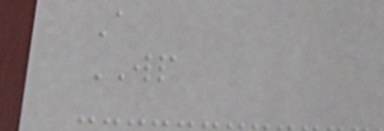A
WP
